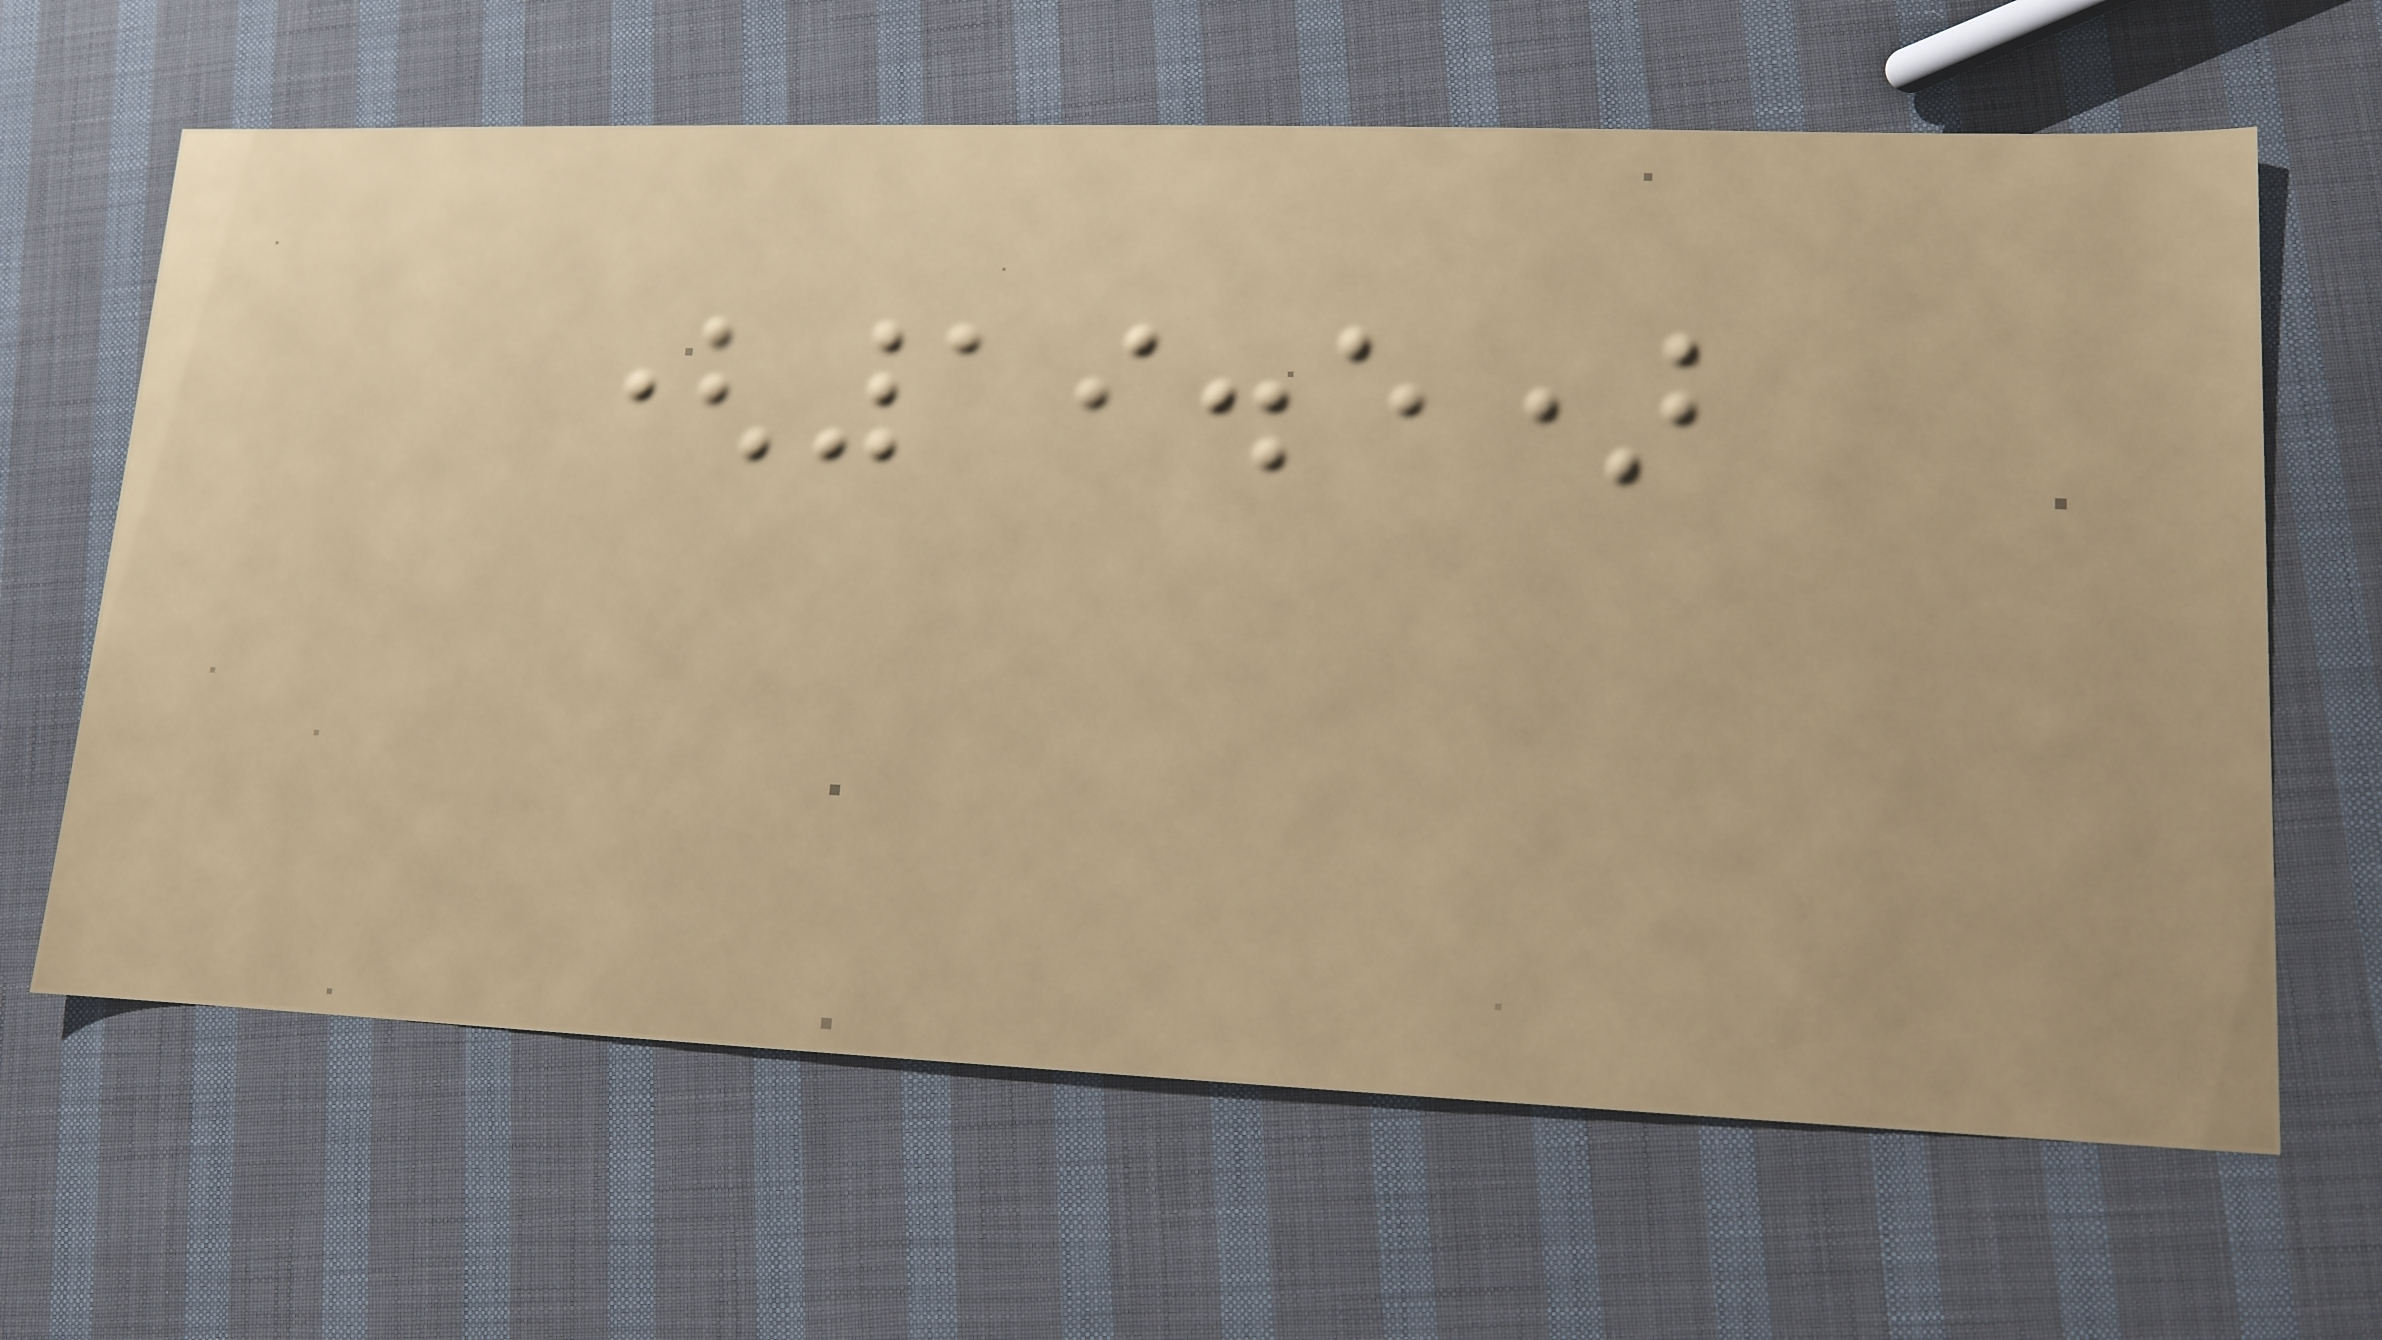(19.5)
